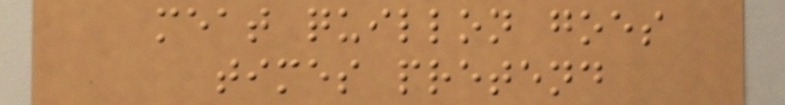meat quillon goes
times pretend
